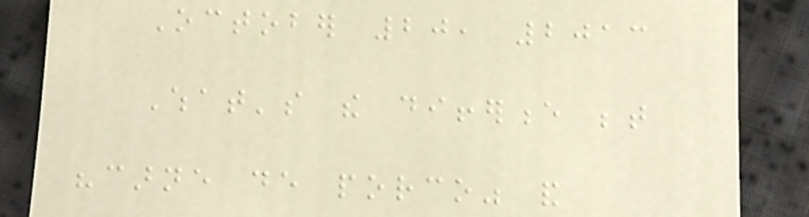October 20, 2013
What's the difference between
"carne de porco" and
